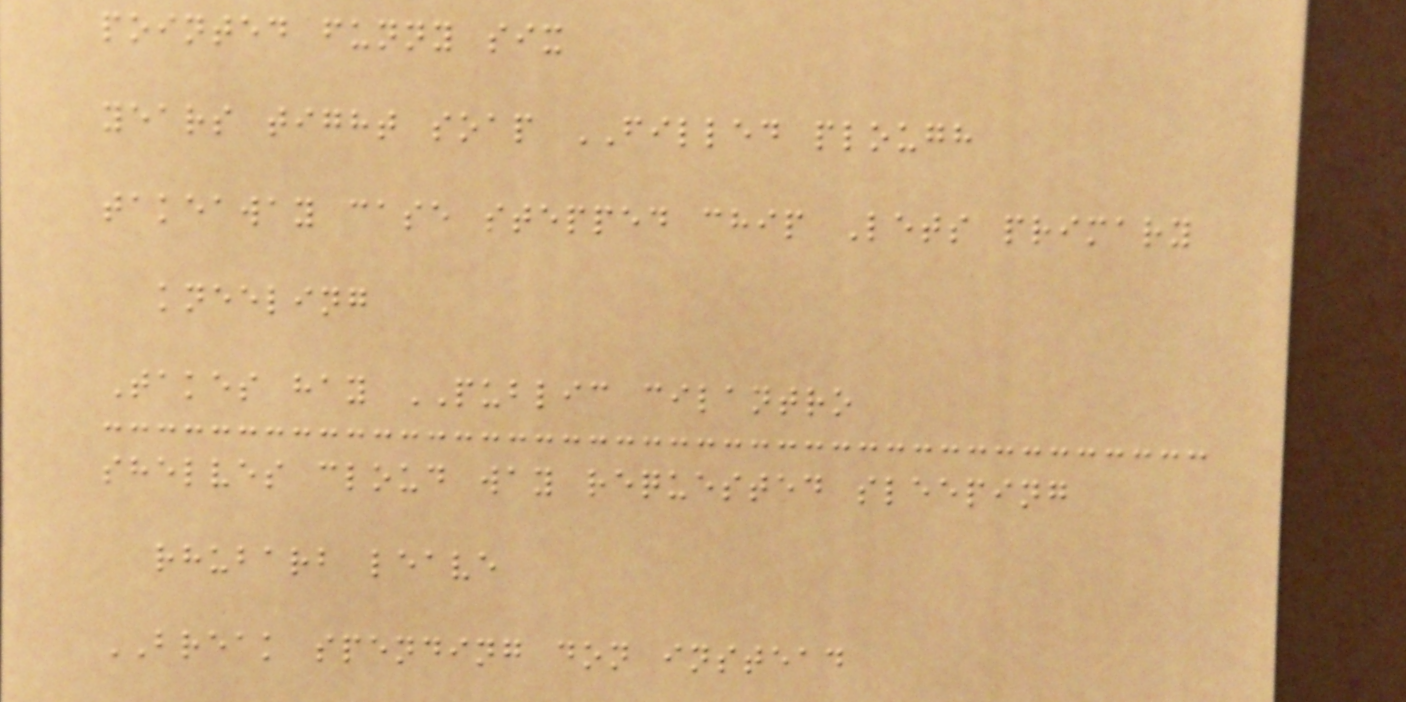pointed funny six
years tight soap FILLED plough
takeaway case stepped chip Lets primary
kneeling
Takes hay PUBLIC cilantro
shelves cloud way requested sleeping
rhubarb leave
BREAK spending don instead
